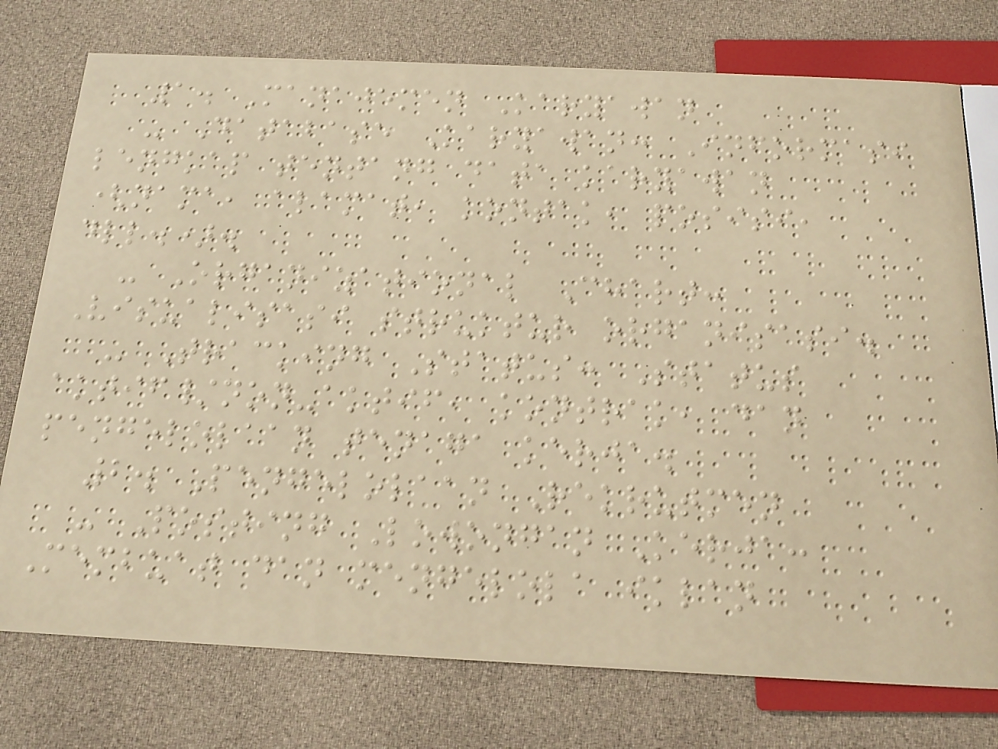1. Manajemen Karyawan
- Database Karyawan: Informasi
lengkap tentang data karyawan
(nama, alamat, kontak, posisi,
dll.).
- Organizational Chart:
Visualisasi struktur organisasi.
- Tracking Status: Status
aktif/non-aktif, kontrak, dan
pengelolaan tenaga kerja.
2. Pengelolaan Rekrutmen
- Posting Lowongan Kerja:
Membuat dan mengelola iklan
